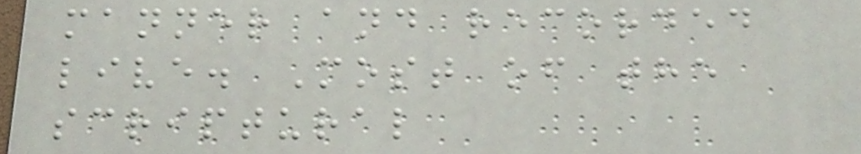manner and recorded
live. Most of the
scriptural
